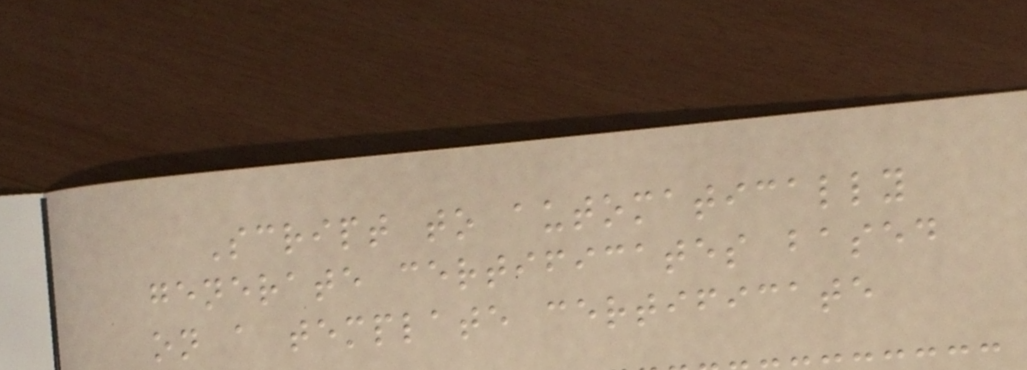Script to automatically
generate certificates based
on a template certificate
